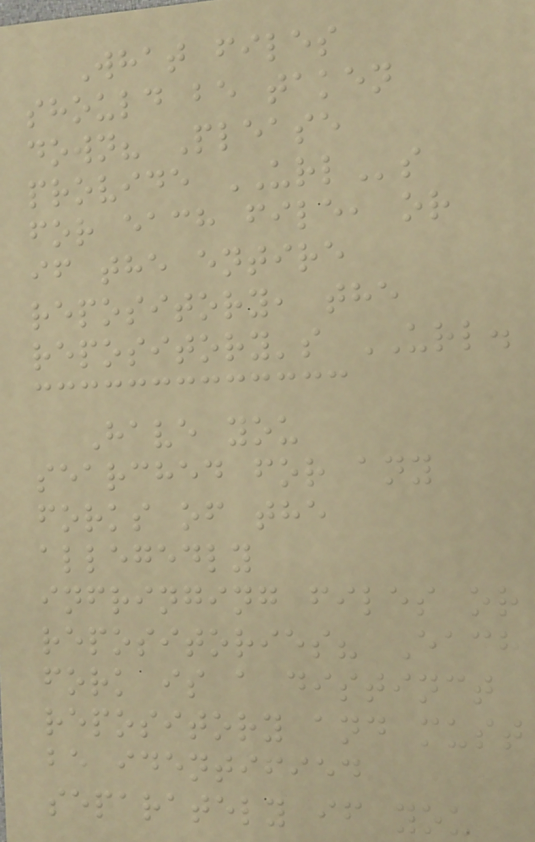What files
should be taken
down? Please
provide URLs
for each file, or
if the entire
repository, the
repository's URL.
Have you
searched for any
forks of the
allegedly
infringing files or
repositories? Each
fork is a distinct
repository and must
be identified
separately if you
